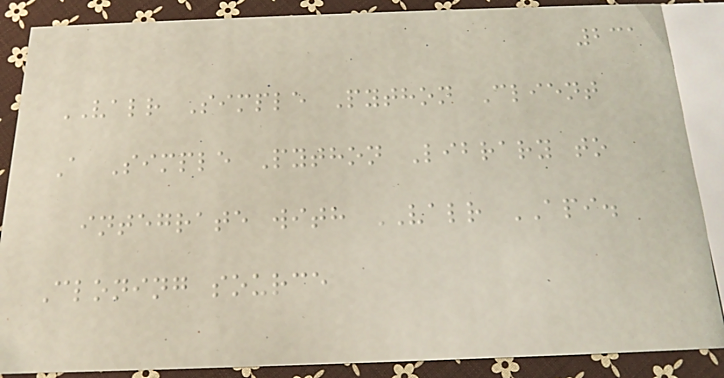231
VALR Simple Python Client
A Simple Python Library to
integrate with VALR API.
Cloning source
